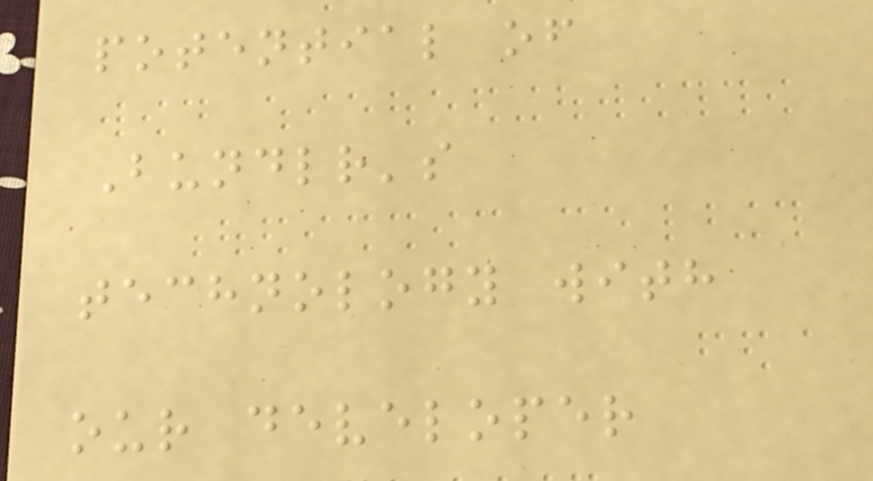potential of
Bundlr's
technology with
our developer
